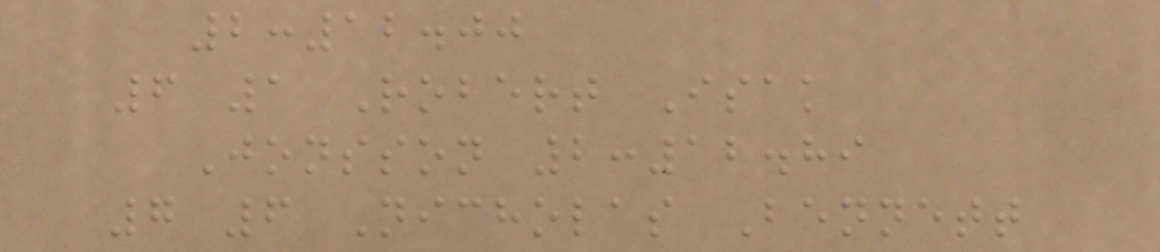2:12.00
6 1 Robert Isak
Jonsson 2:12.89
7 6 Nicholas Bennett
